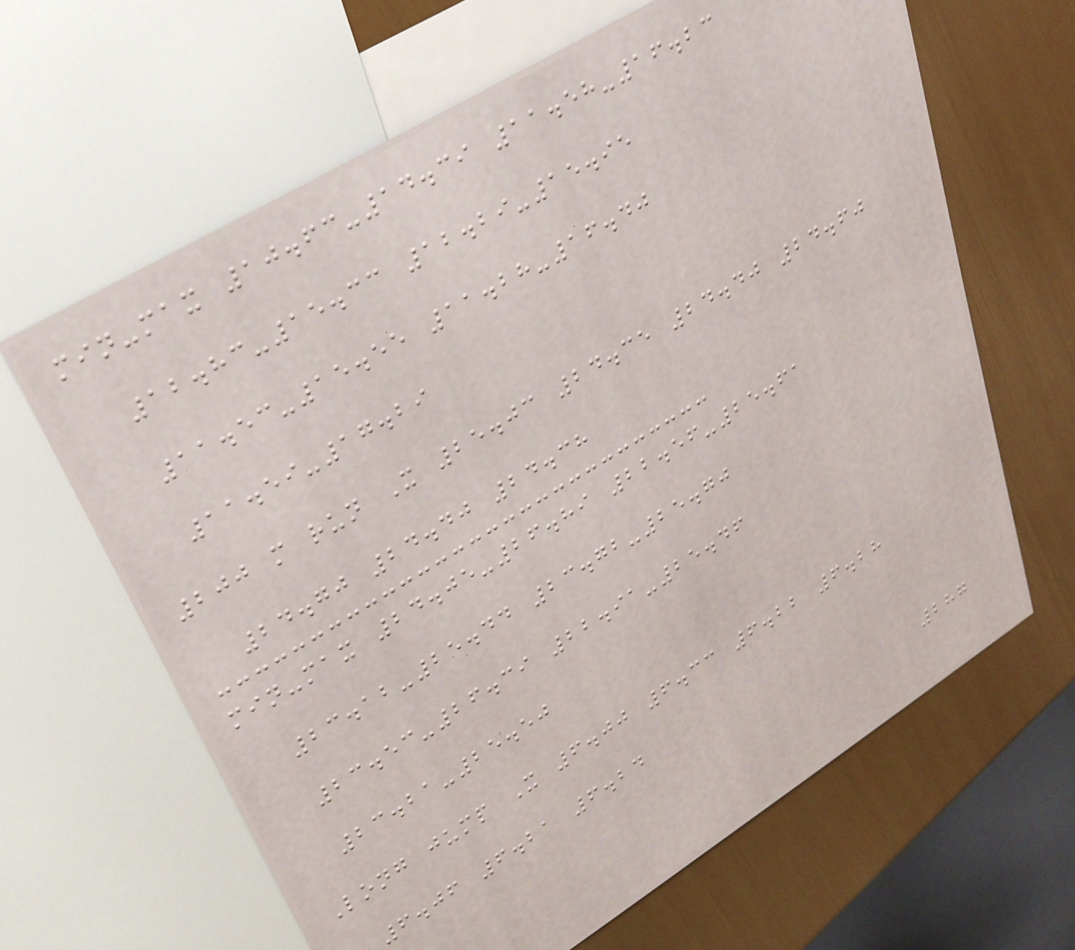min-max 10.63-14.39 11.58-16.23
12.83-15.33 12.29-15.95
11.53-15.55 11.28-16.40
11.59-17.29
200 m run X 25.03 24.35 24.40 24.60
24.70 24.40 24.38
min-max 24.05-26.89 22.56-25.61
23.12-25.44 23.72-25.70
23.53-26.39 22.91-25.46
23.21-25.50
Long jump X 6.00 6.33 6.22 6.28
6.06 6.21 6.24
287
